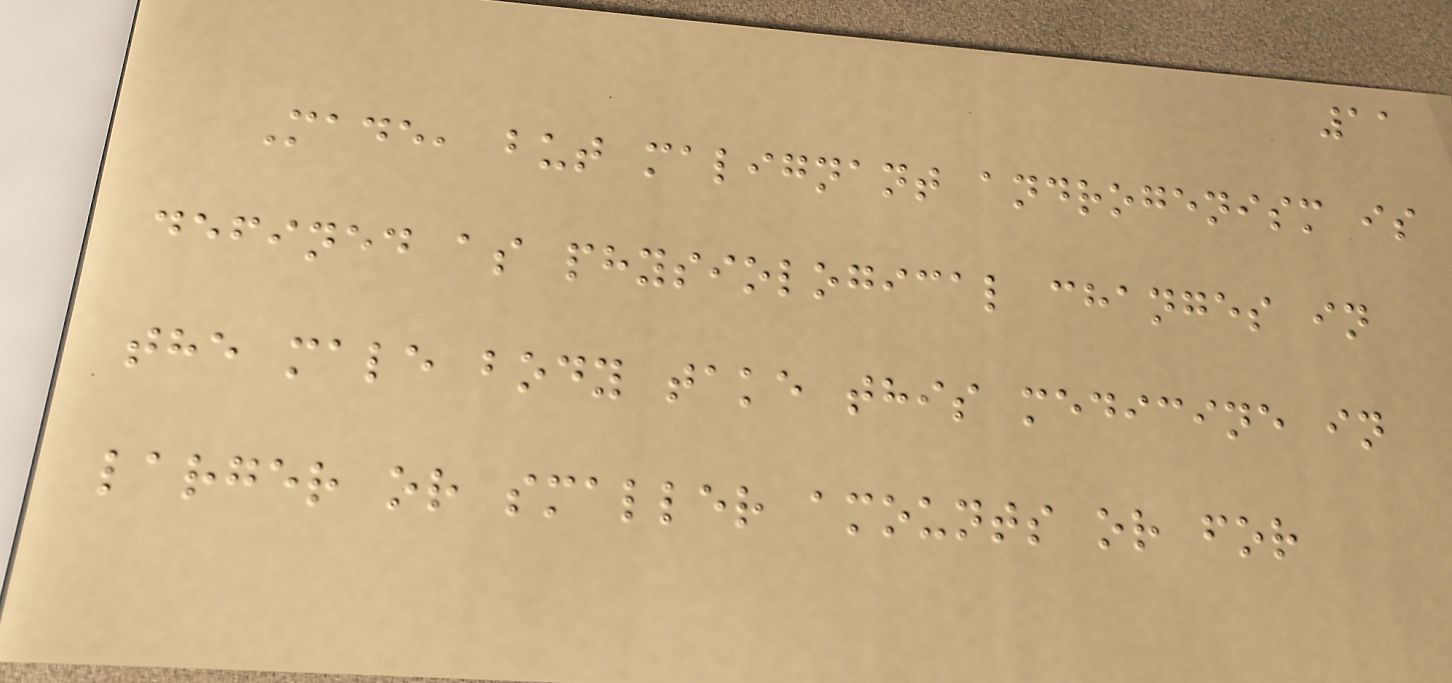11
Made, but malignant androgenism is
defined as physiological changes in
the male body take this medicine in
larger or smaller amounts or for
